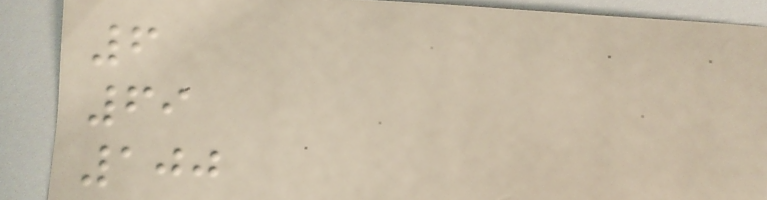6
69
100
